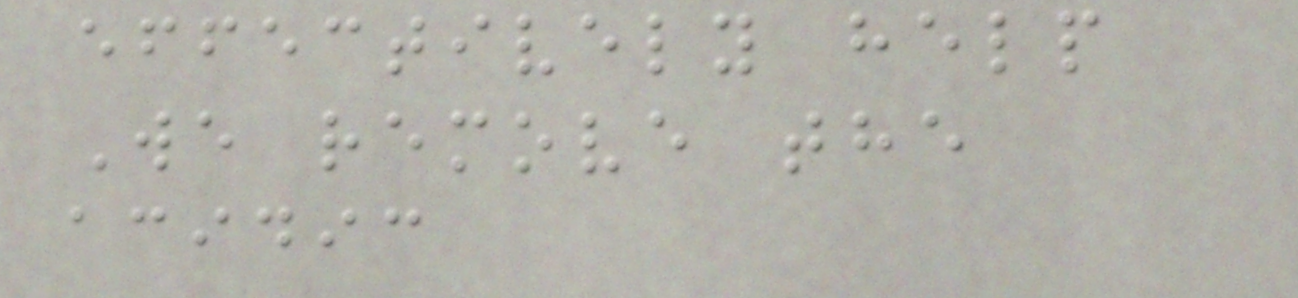effectively help
We remove the
acidic
